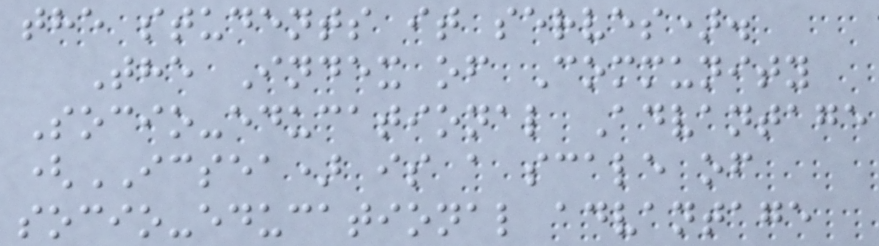the students it serves).
The Index of Community
Socio-educational Advantage
(ICSEA) is a scale of
socio-educational advantage
